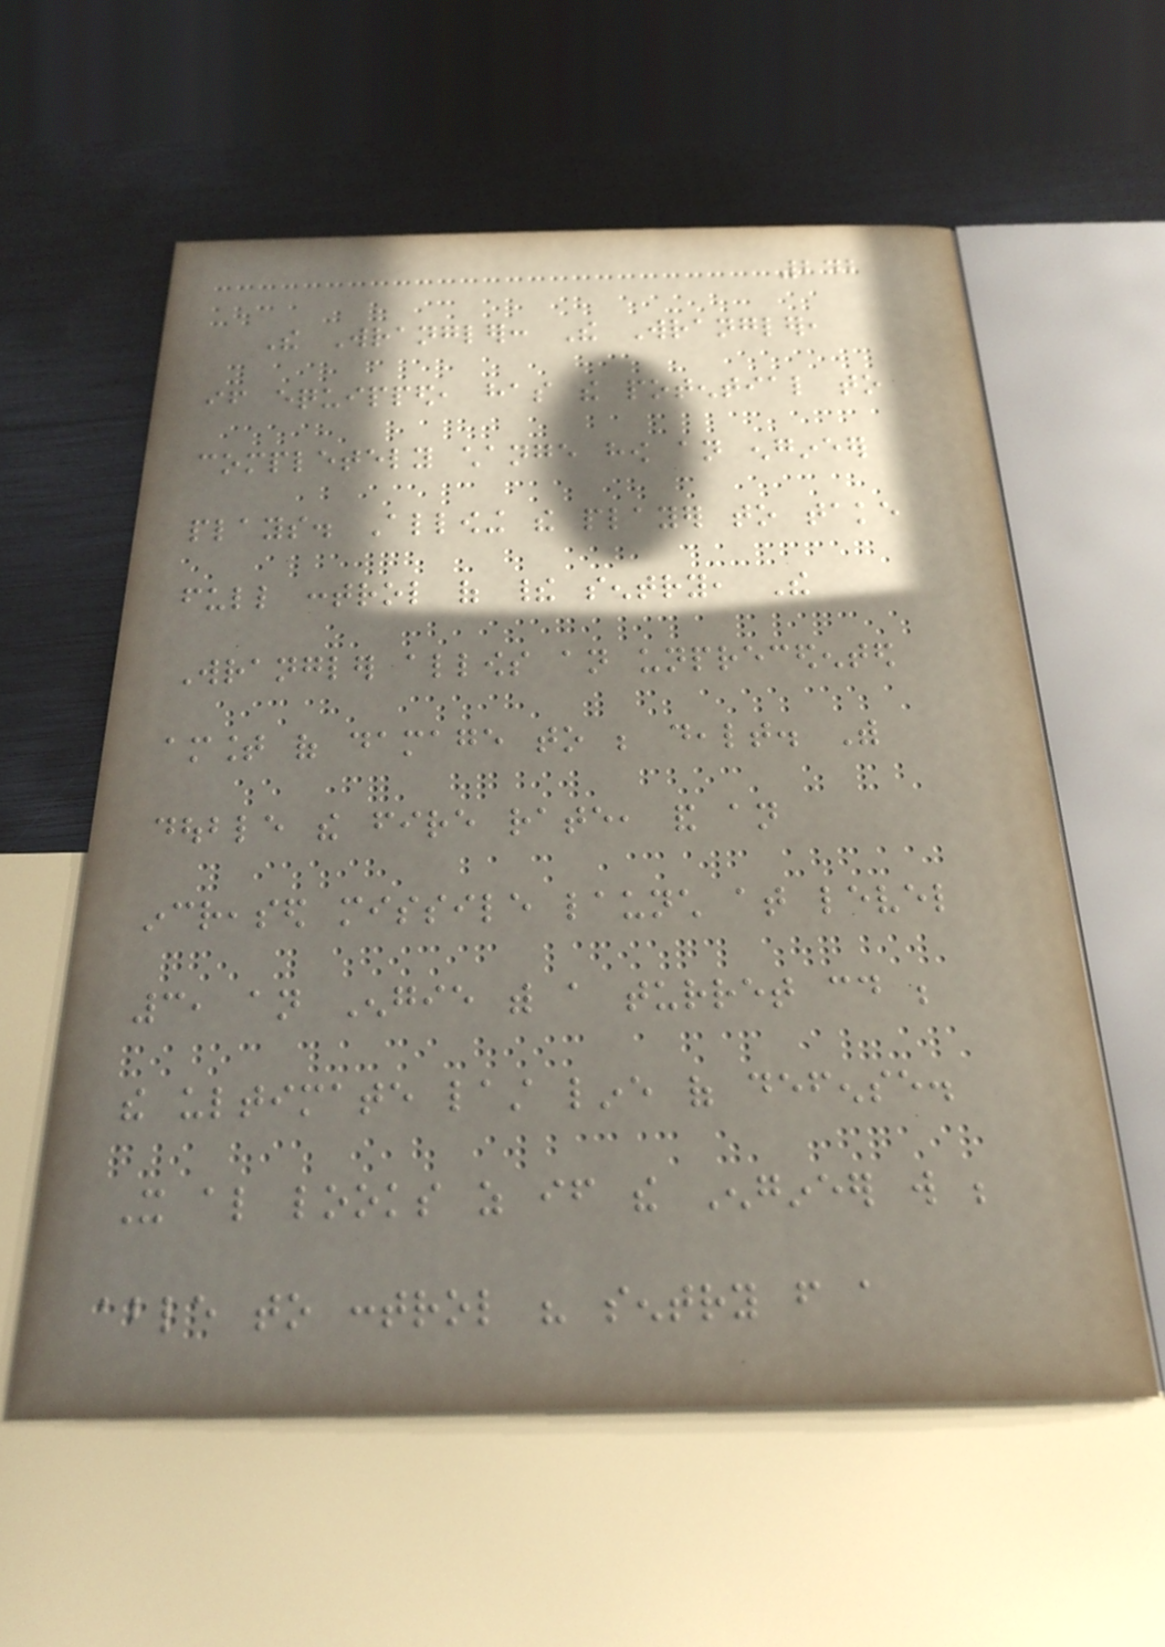242
The Wrangler: The Wrangler,
if equipped, has the potential to
completely change how an engineer
plays. Allowing the player to take
full control of their sentry, The
Wrangler allows an unprecedented
amount of damage to be dealt. With
double the fire rate, and an
increased missile launch at level
3, an Engie with a turret could be
the ultimate last line of defense.
It also looks as if the Engineer will be
able to control his sentry from a
